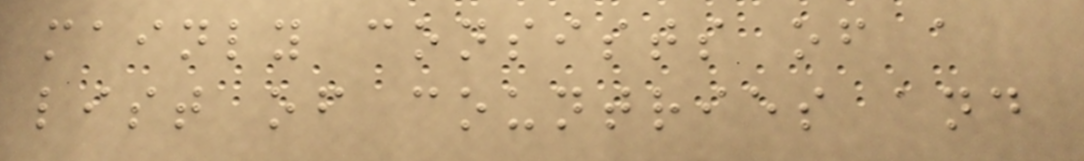mainly consists of a
list of countries and
